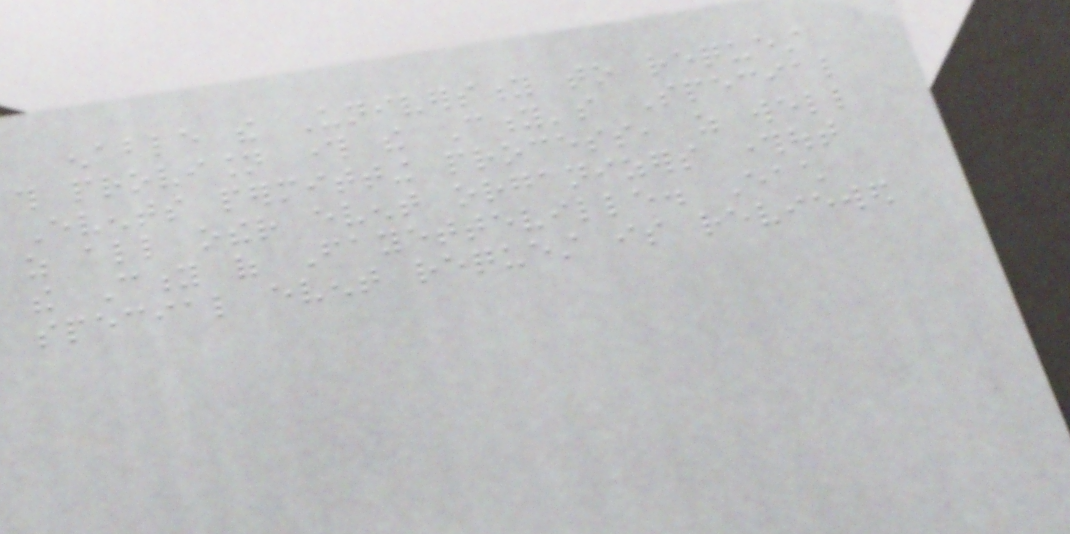enable the University to request
this provision through the City's Special
Events permitting process, as well
as all other event organizers throughout
the City of Fayetteville. Each
special event request is reviewed
